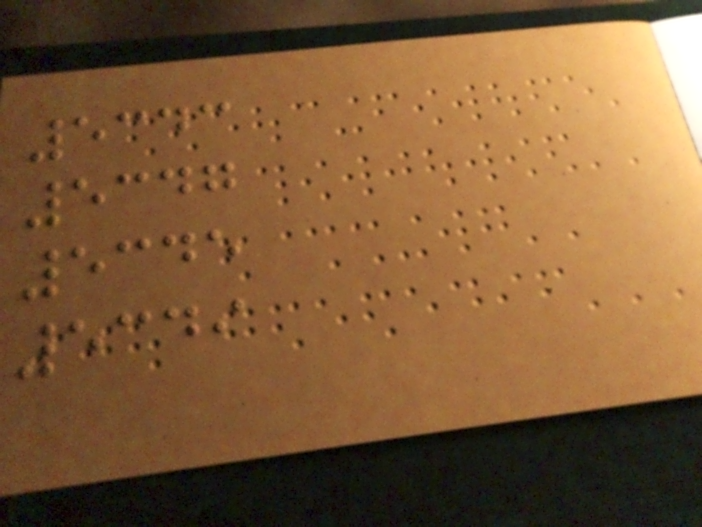5343
5347
5345
5349
